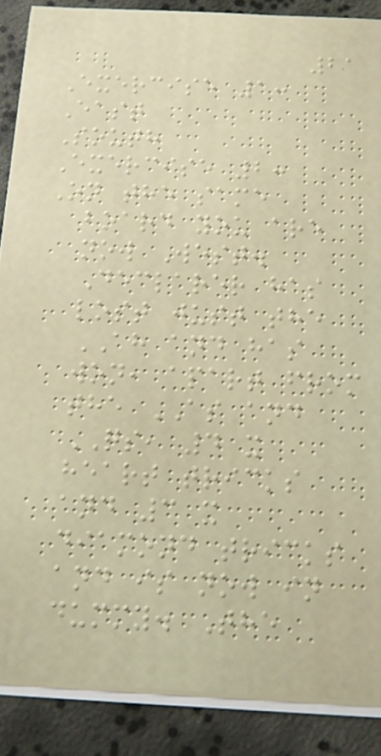21
Exercise 1:
East
South
Exercise 2:
On the same
board you are
now West.
Declarer has
lost just the
AH and has
won, apart from
the AS and
QS, 4 x
heart tricks
and 3 x
diamond tricks
and is now in
dummy. The
